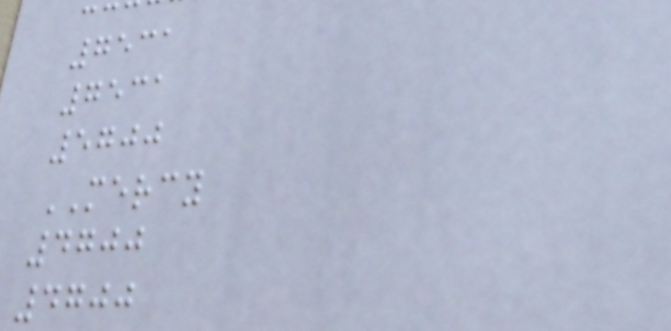7531
7531
5700
MERCY
4700
4700
